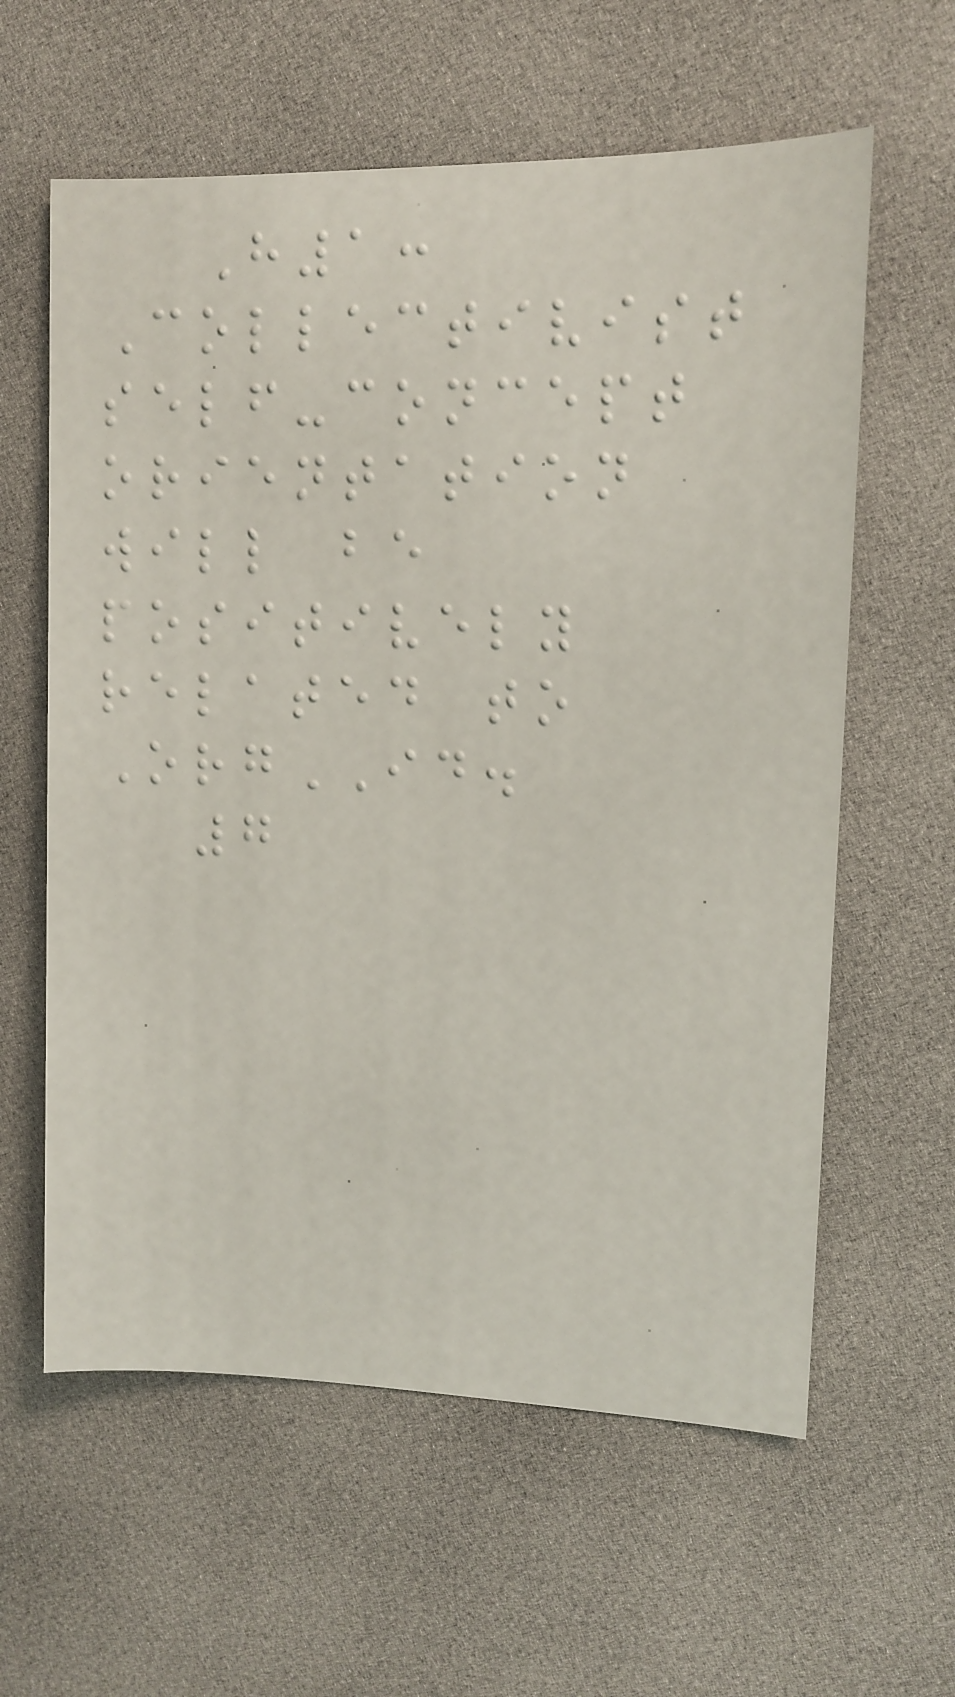H1:
Collectivist
self-concept
orientation
will be
positively
related to
OrgID.
7
